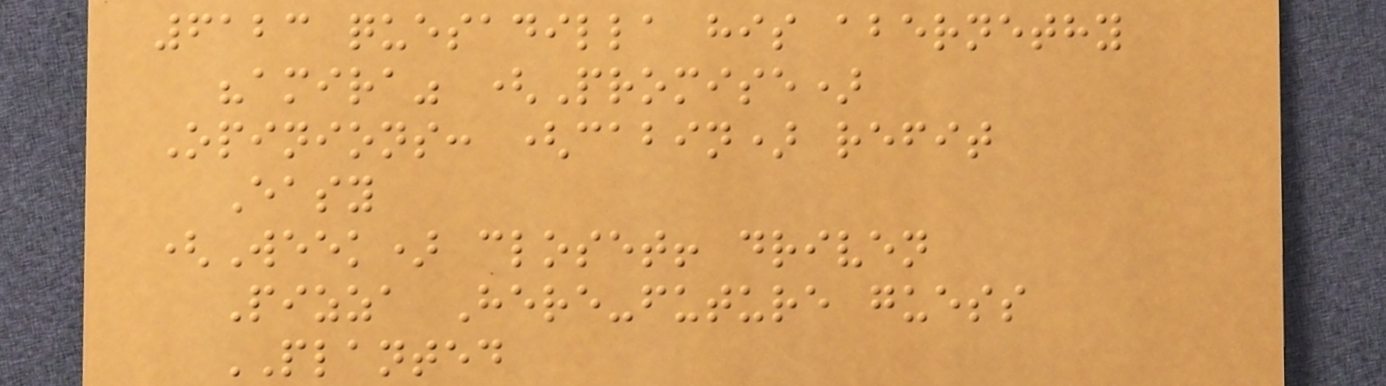6123 quesadilla his abernethy
"amira" (Promise)
Opinions: (cabin) refit
Easy
(Week) closet! driven
Pizza Here-future guess
PLANTED
